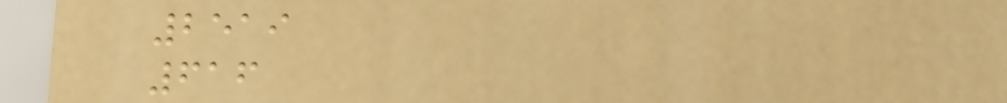2519
616
